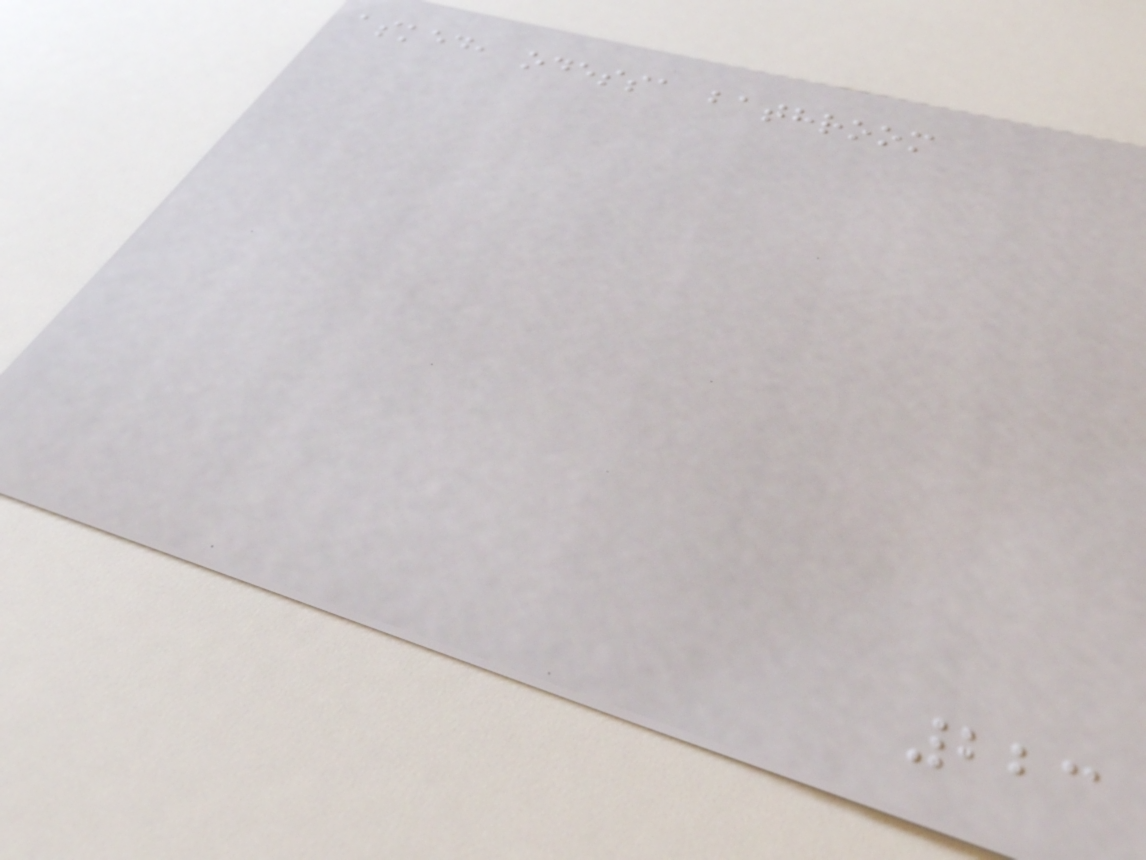asked, odessa bathroom
223
